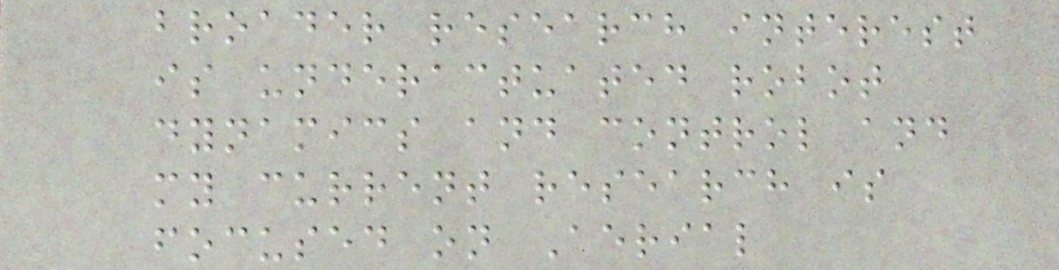broader research interest
is underactuated robot
dynamics and control and
my current research is
focused on Aerial
